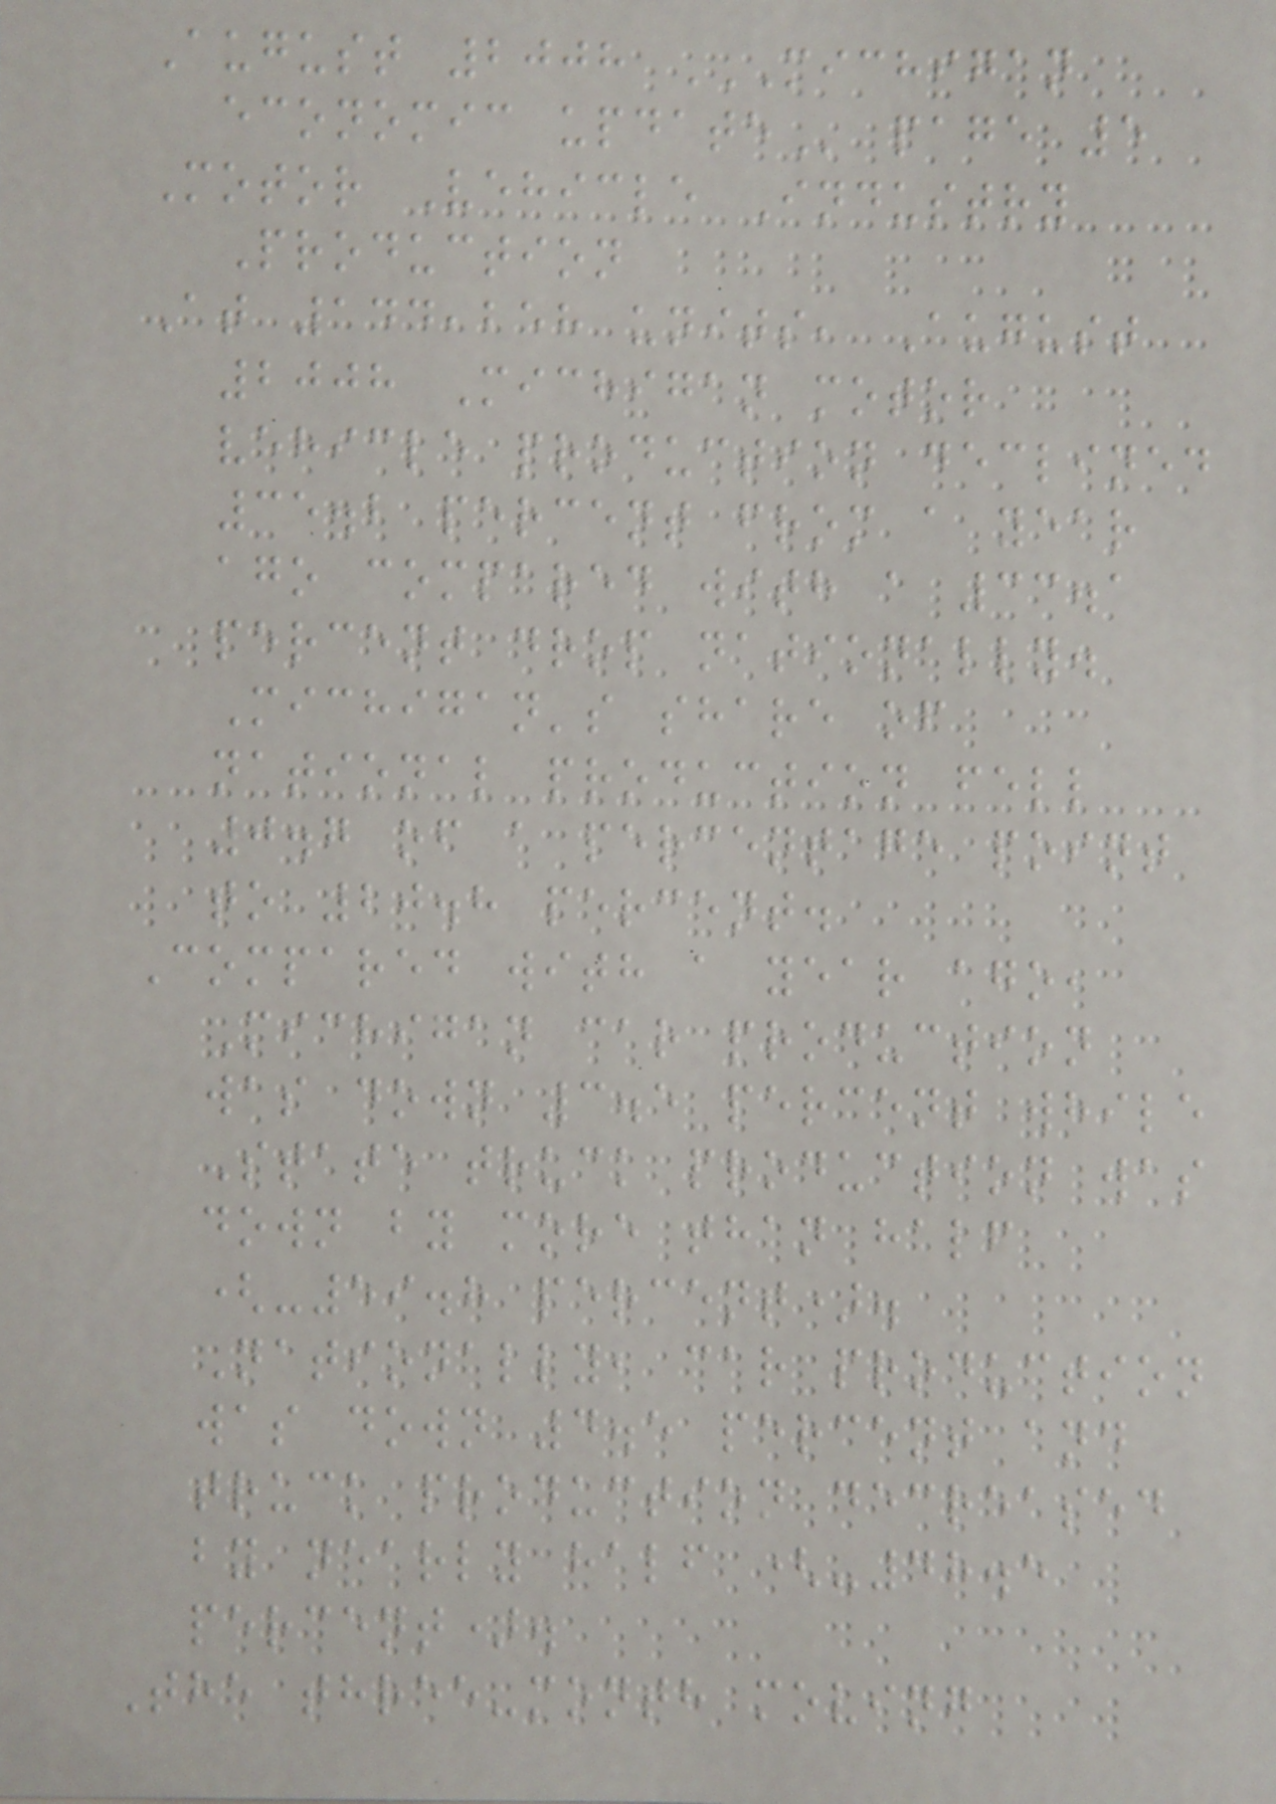August 2008 MICHIGAN
ECONOMIC UPDATE page 5
Motor Vehicle Industry
Production
At 144,258 units, August
2008 Michigan motor
vehicle production declined
35.2 percent from a year
ago compared with a 33.1
percent drop nationally.
Michigan's share of
national production fell
0.7 of a percentage point
to 20.8 percent.
Compared with a year ago,
Michigan car production
was down 3.5 percent while
State truck production was
down by more than half
(-59.8 percent).
Nationally, car production
was down 4.5 percent and
truck production decreased
by nearly half (-48.5
percent).
The three-month moving
